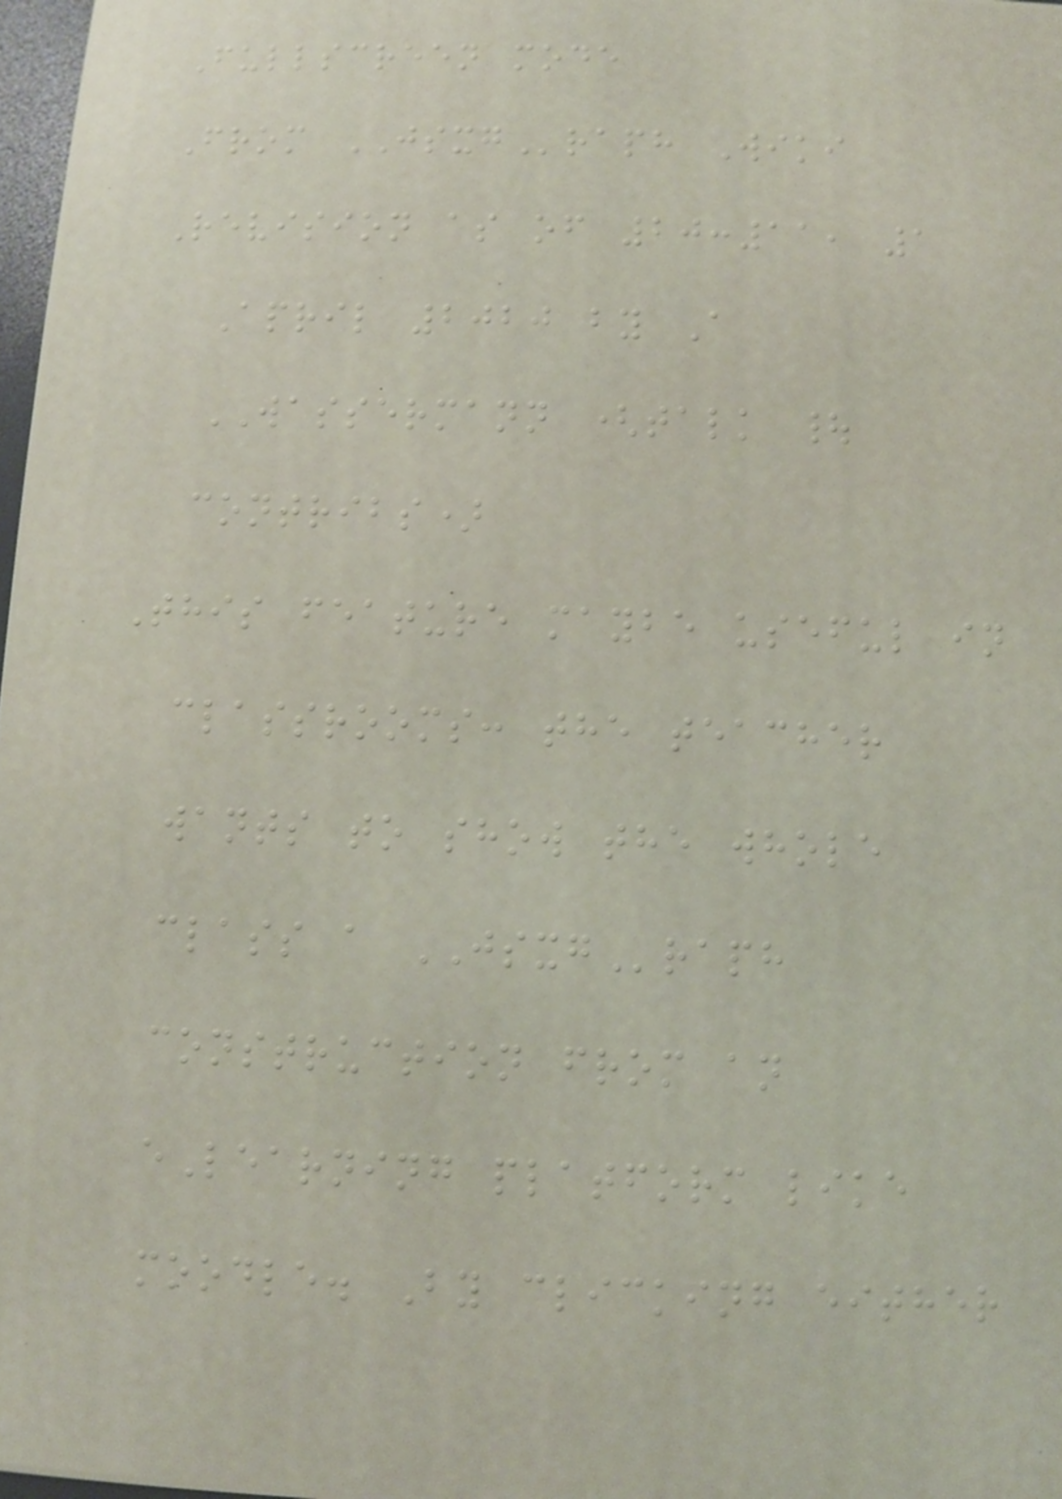Fullscreen mode
From JSXGraph Wiki
Revision as of 20:11, 1
April 2020 by A
WASSERMANN (talk |
contribs)
This feature maybe useful in
classrooms: the teacher
wants to show the whole
class a JSXGraph
construction from an
eLearning platform like
moodle. By clicking either
